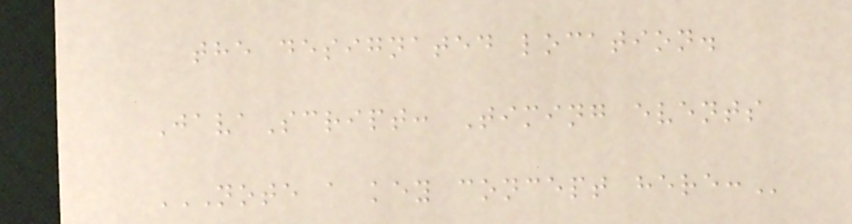the designated location.
JavaScript: Timing events
NOTE A KEY CONCEPT HERE:
